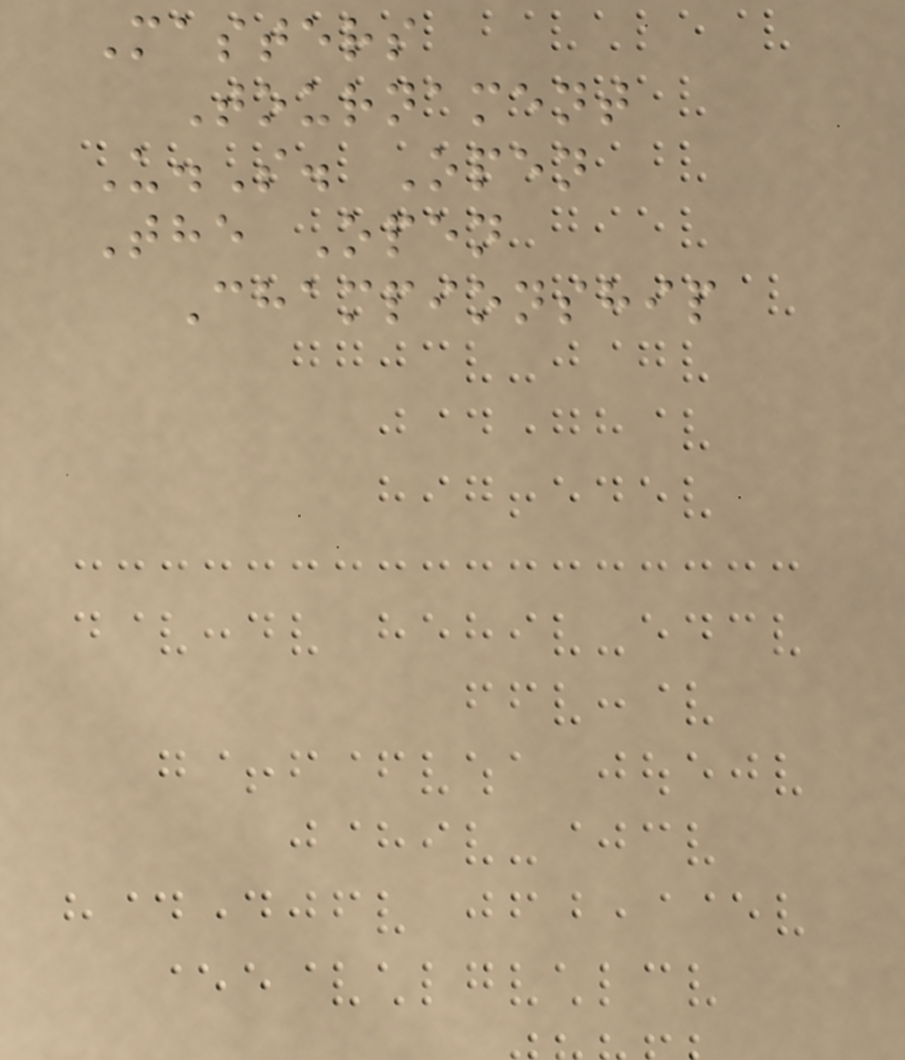Masters
Tournament
U.S. Open
The Open
Championship
